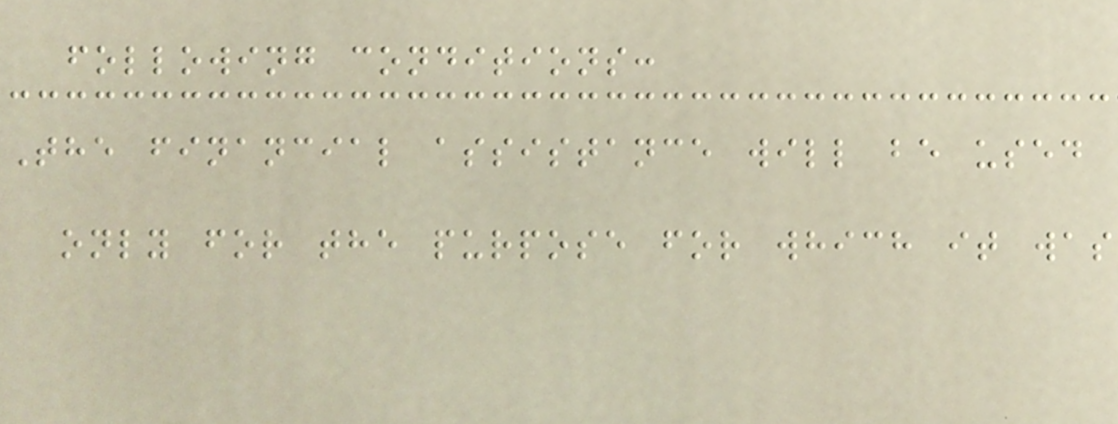following conditions:
The financial assistance will be used
only for the purpose for which it was
